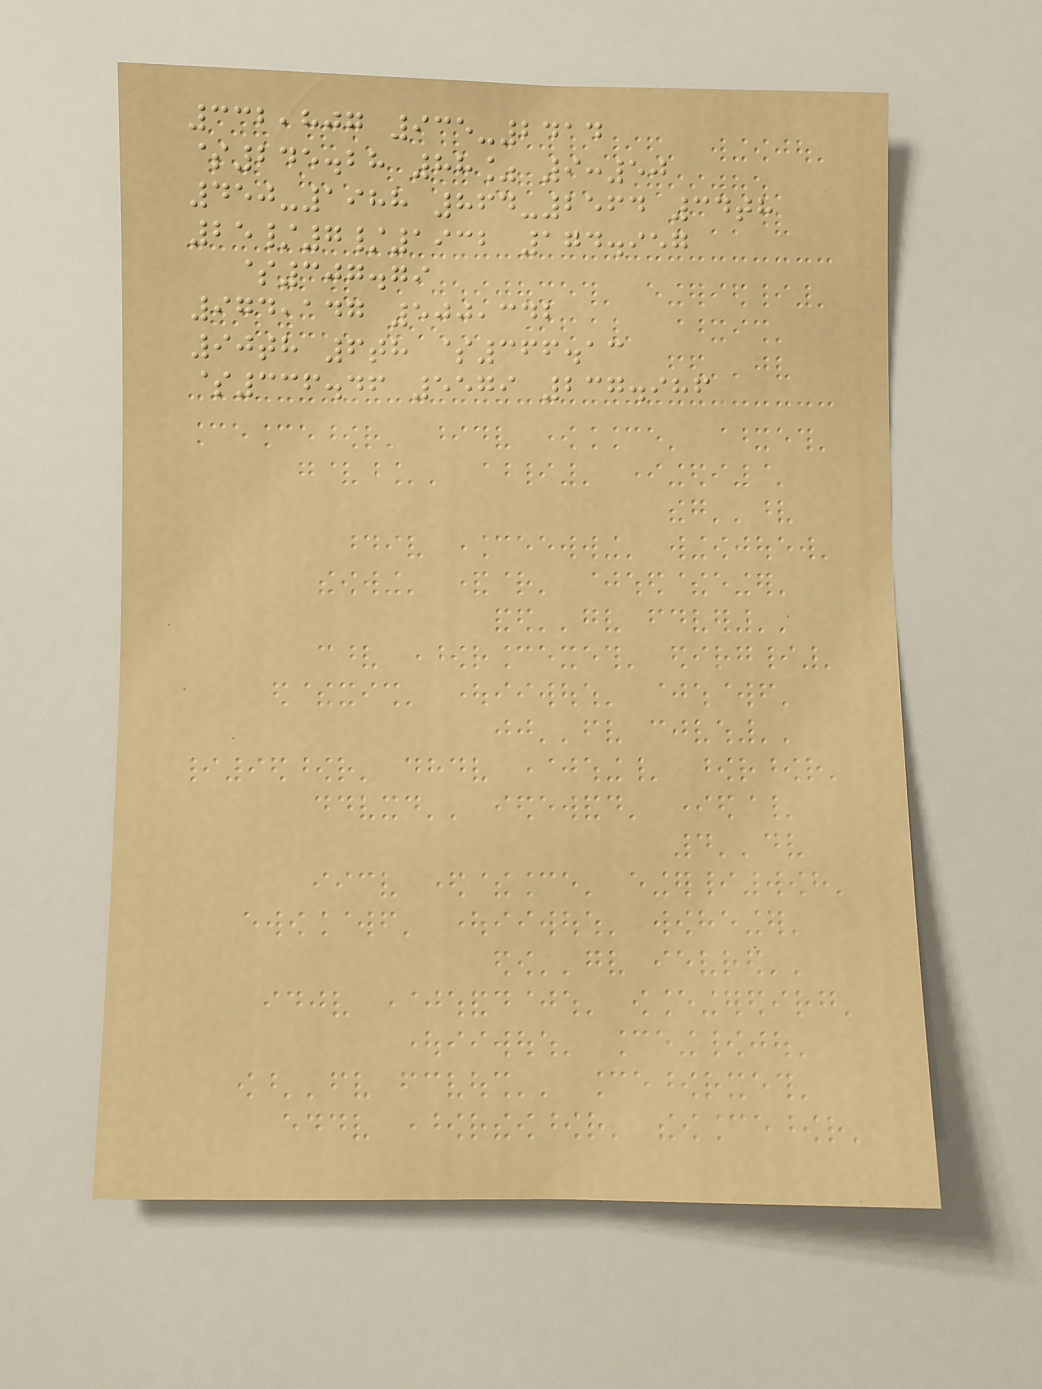332,807 935-2414
$245.28 88% 9:50
450-1988 864-2564 34th
25/7/1932 174.957
$307.79
974,147 500,342
90th 6th $366.13
$336.46 5579 237.986
